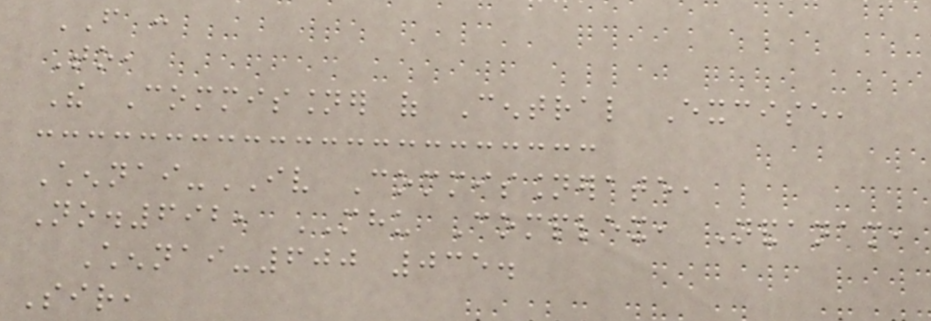FROM :
To,
The Commissioner of Central Excise,
Chennai-IV Commissionerate,
No.692, MHU Complex, Nandanam,
Chennai-600 035.
Sir,
